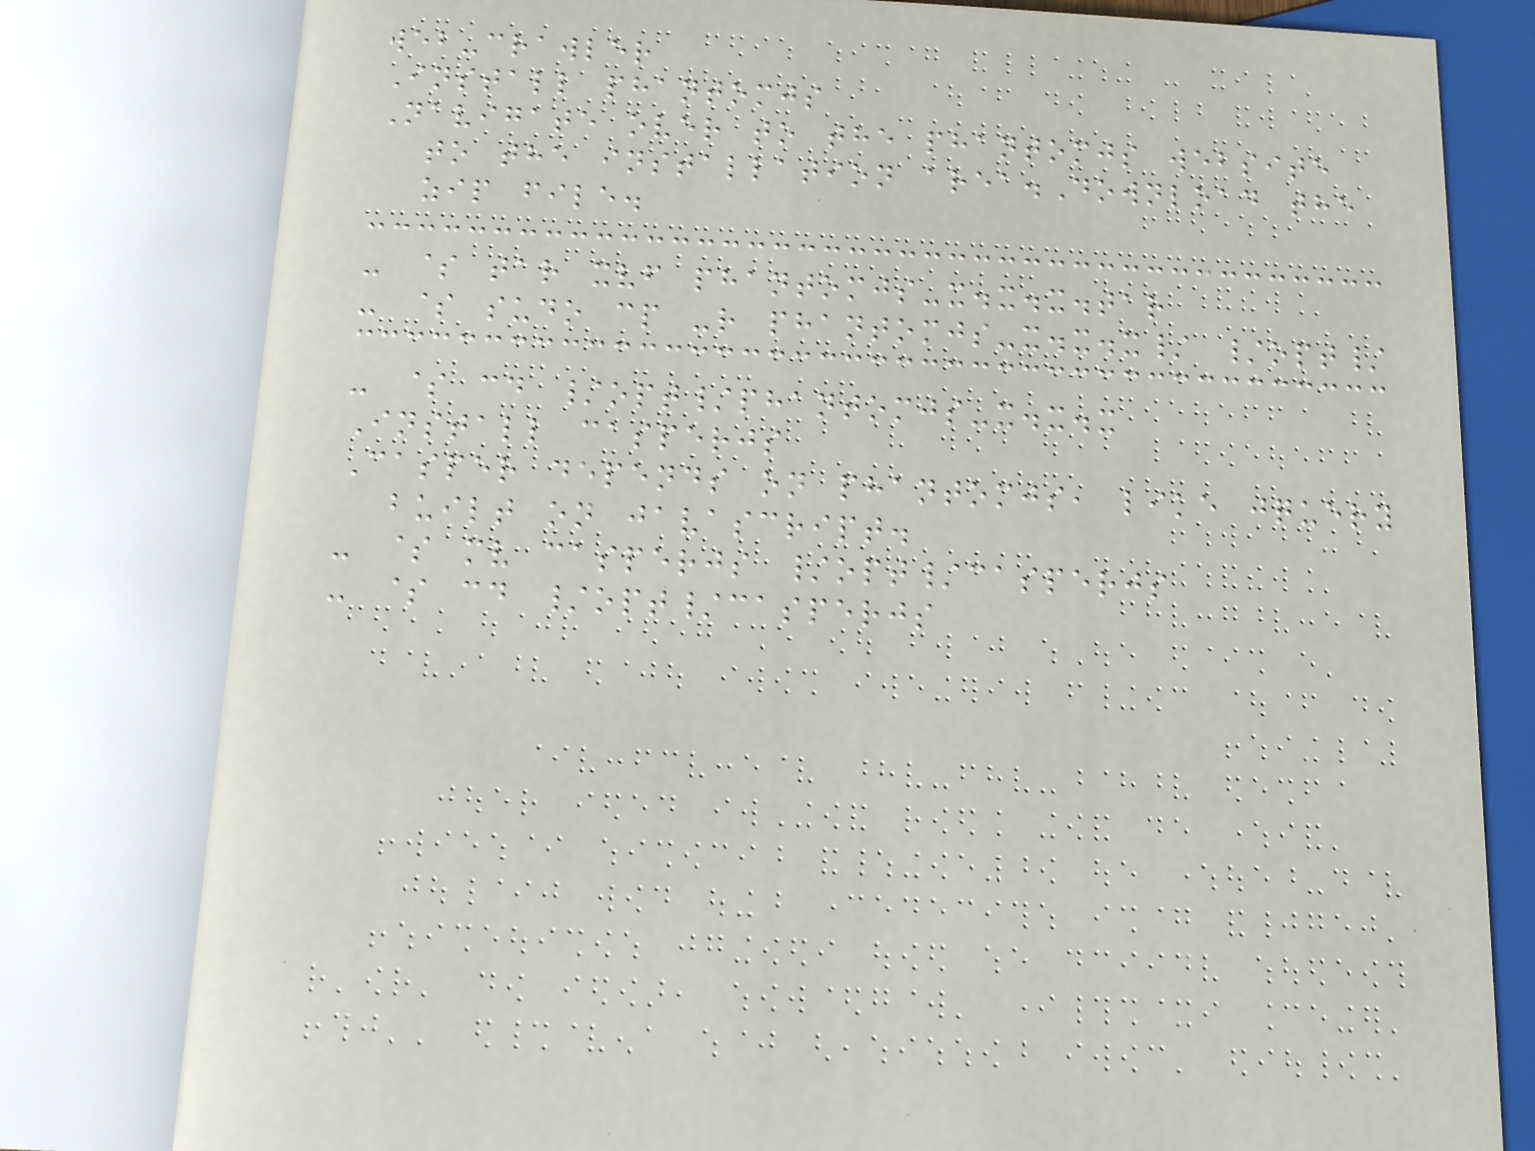web-crawler
Install phantomjs
Navigate over to the phantomjs website
to the installation area.Download the
zip file.
- $ tar xvf phantomjs-x.x.x.tar
- $ sudo cp -r phantomjs-x.x.x/ /opt/
- $ cd /opt/phantomjs-x.x.x
Install casperjs
Casper depends on phantomjs, like jquery
built on javascript.
- $ mv casperjs /opt/casperjs
- $ cd /opt/casperjs
